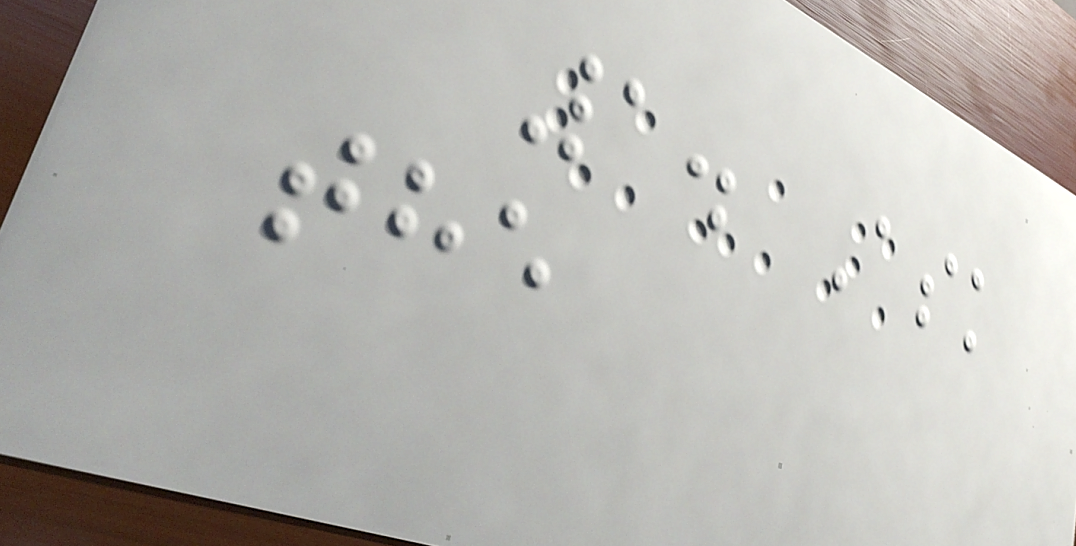1. Ask
the
